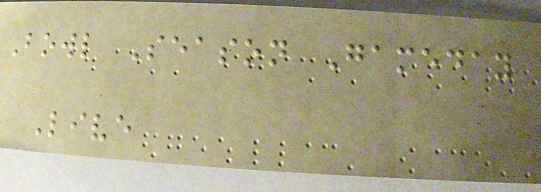Bowl Season Gameday
Live
